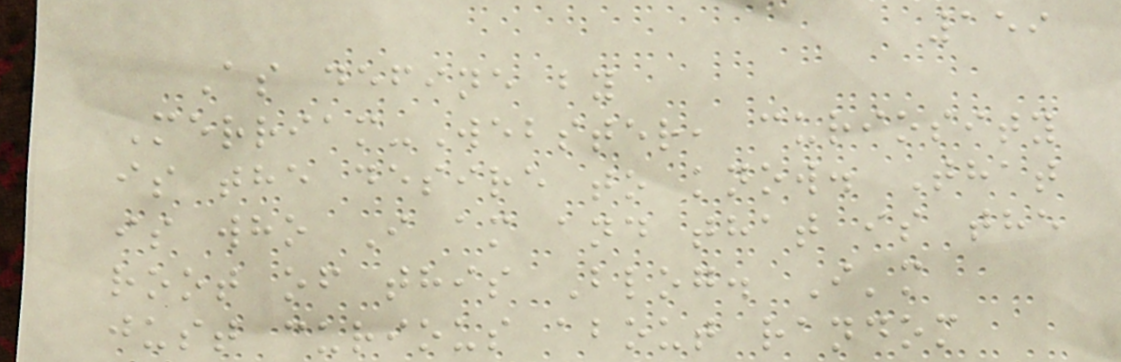159
As define by
Merriam-Webster, curiosity
is the desire to know. That
is who I am and that is the
root of this Blog. I'm
just curious about random
